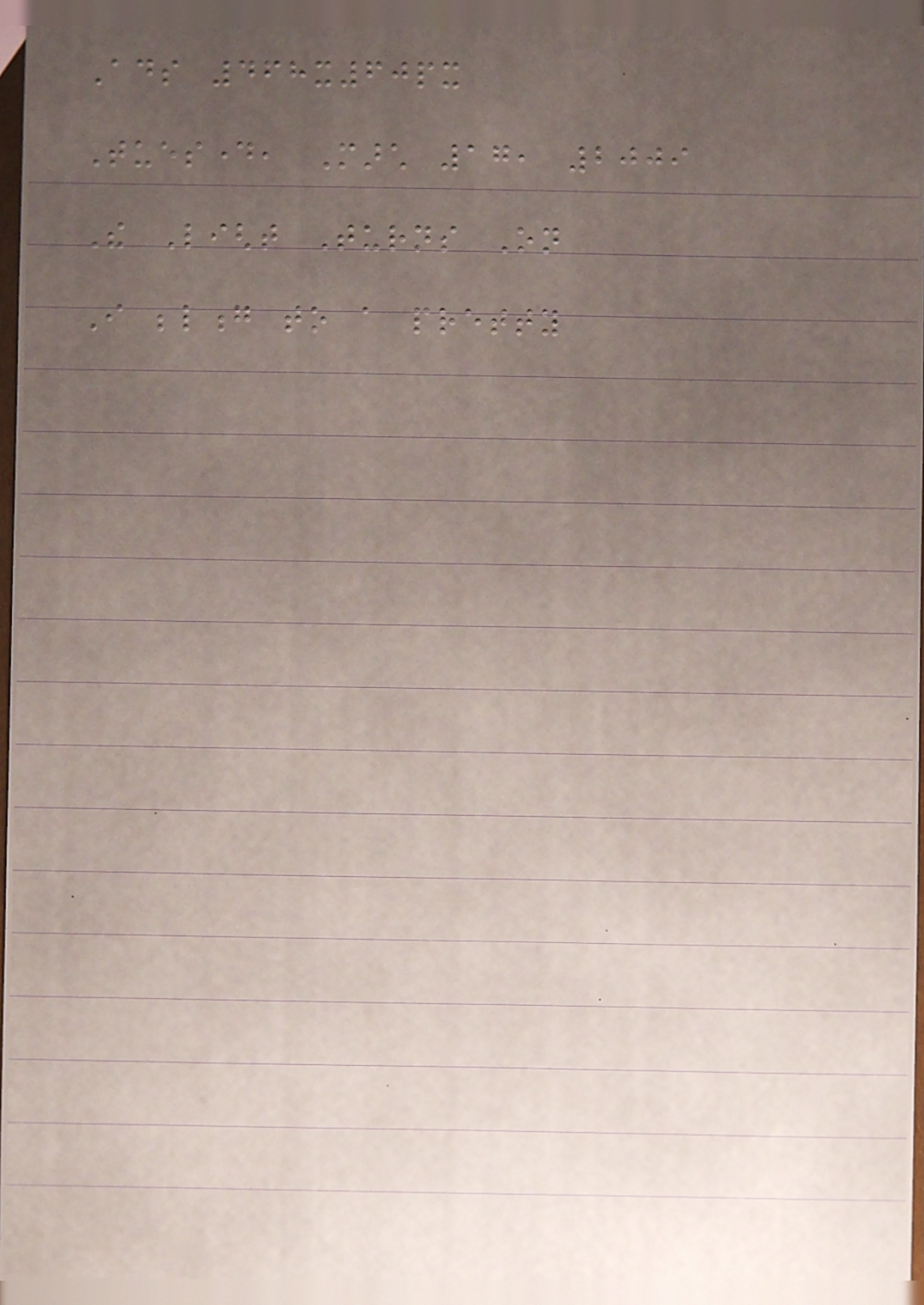Ads 468x60px
Tuesday, March 17, 2009
The Light Turns On
I belong to a pretty
